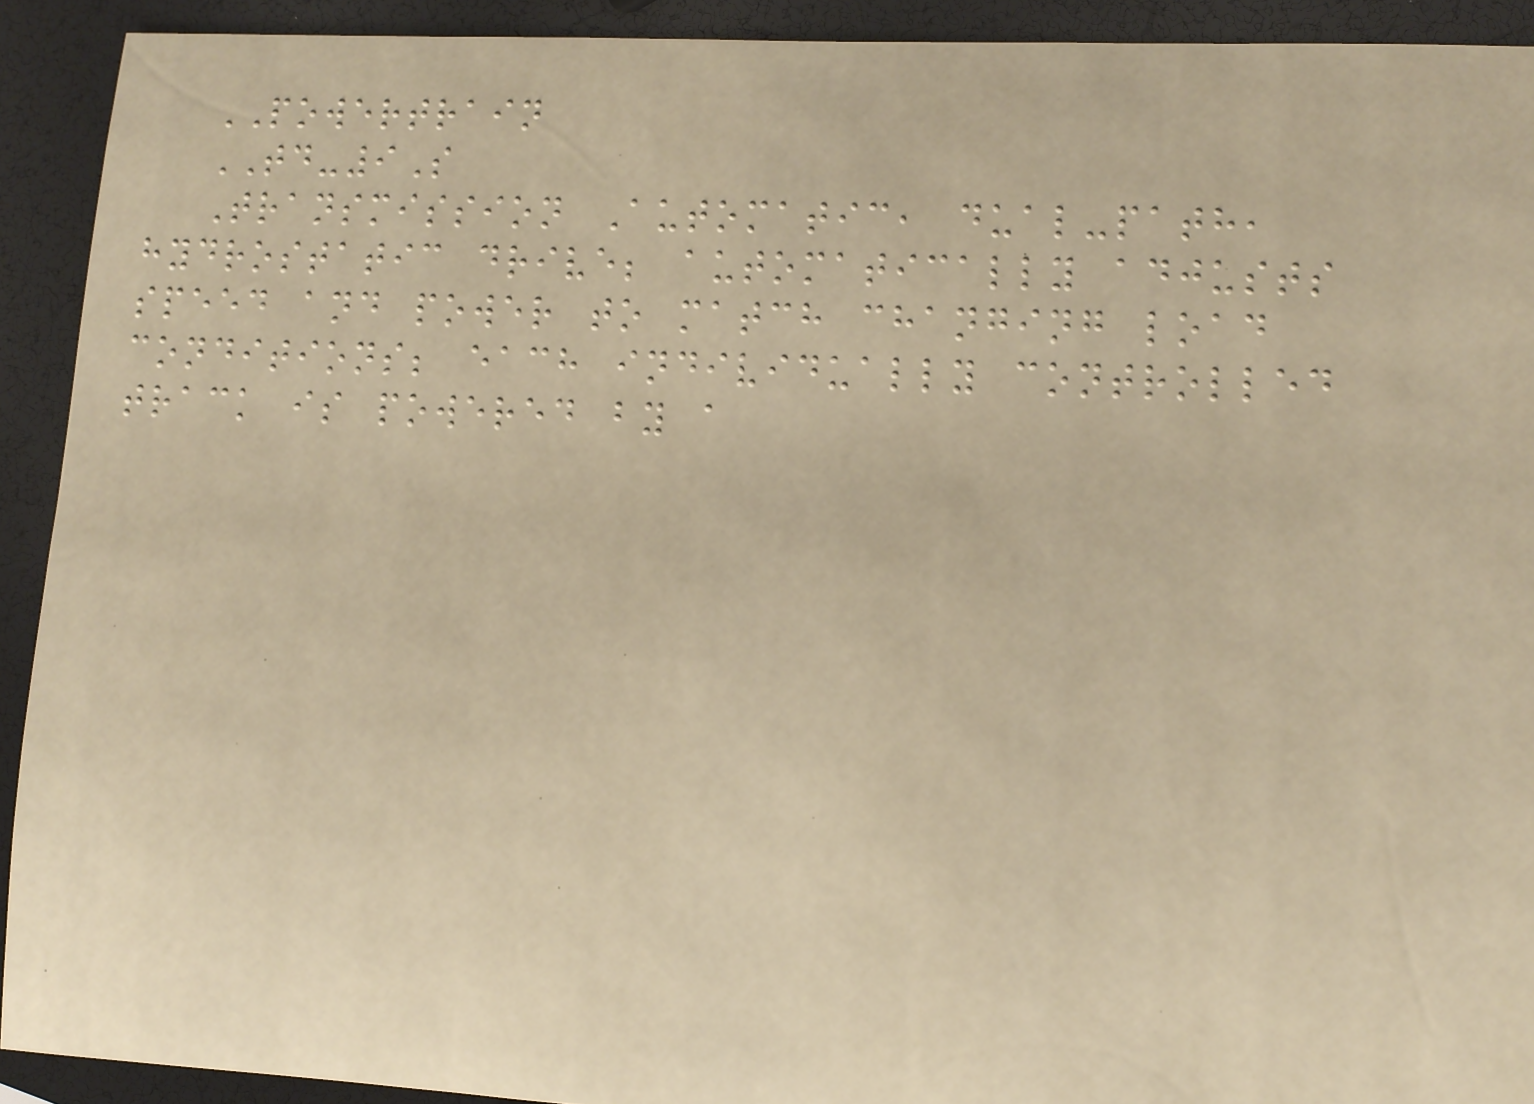POWERTRAIN
TD-9S
Transmission Automatic, dual-path,
hydrostatic drive; automatically adjusts
speed and power to match changing load
conditions; each individually controlled
track is powered by a
